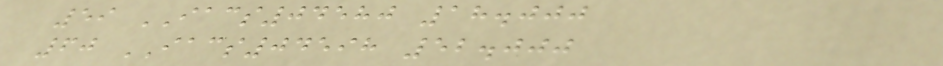59 IACS04580 18.000
60 IACS04598 52.000
